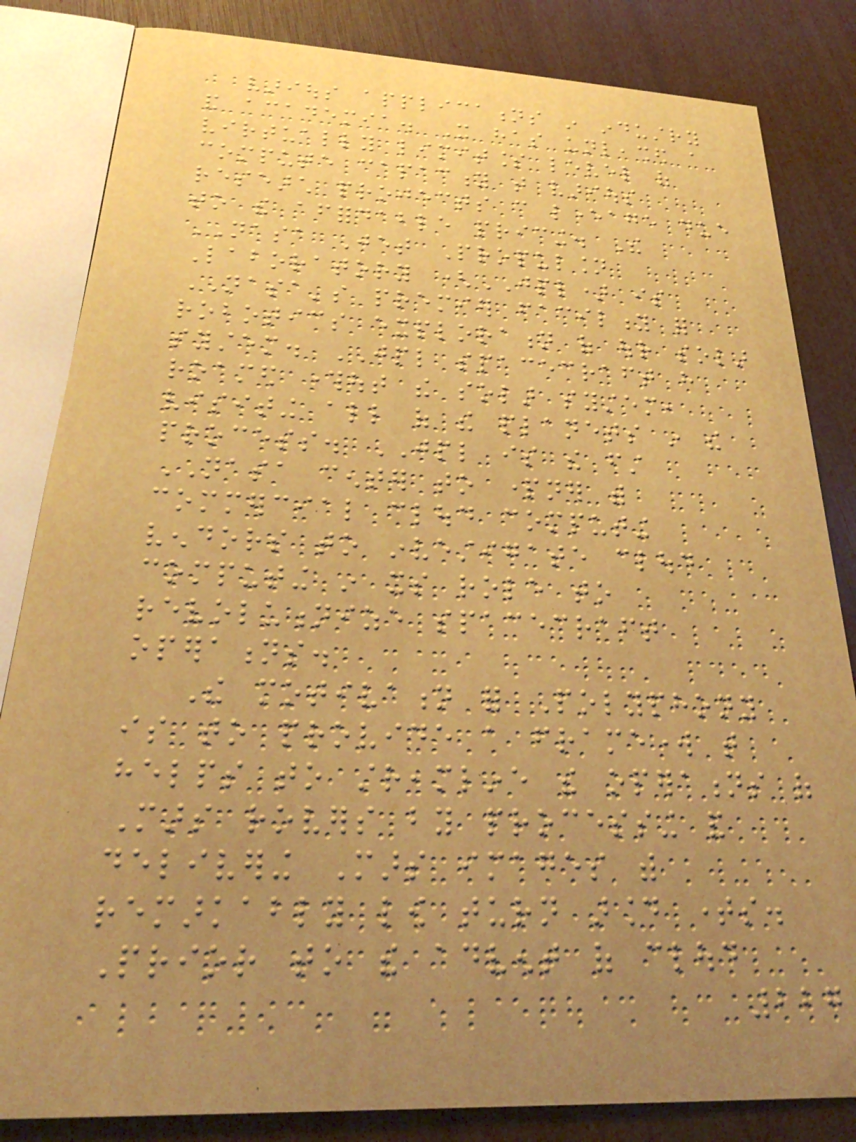various applications in industry
and academia. It has unleashed a
virtually limitless level of
compute capacity that various
research projects can leverage due
to the affordable pricing. The
NASA Jet Propulsion
Laboratory (JPL) is
NASA's premier facility for
robotics exploration of our solar
system. JPL spacecraft have
roamed throughout the solar system,
visiting all of the planets in the
process. JPL is the first
NASA center to partner with
commercial cloud computing
vendors to investigate cloud
computing in its role to
revolutionize spacecraft
operations.
The motivation for Polyphony
is to provide a framework that
helps to streamline the operations of
Mars rovers by processing and
delivering Mars images with
remarkably low turn around times.
Prior to the advent of cloud
227
